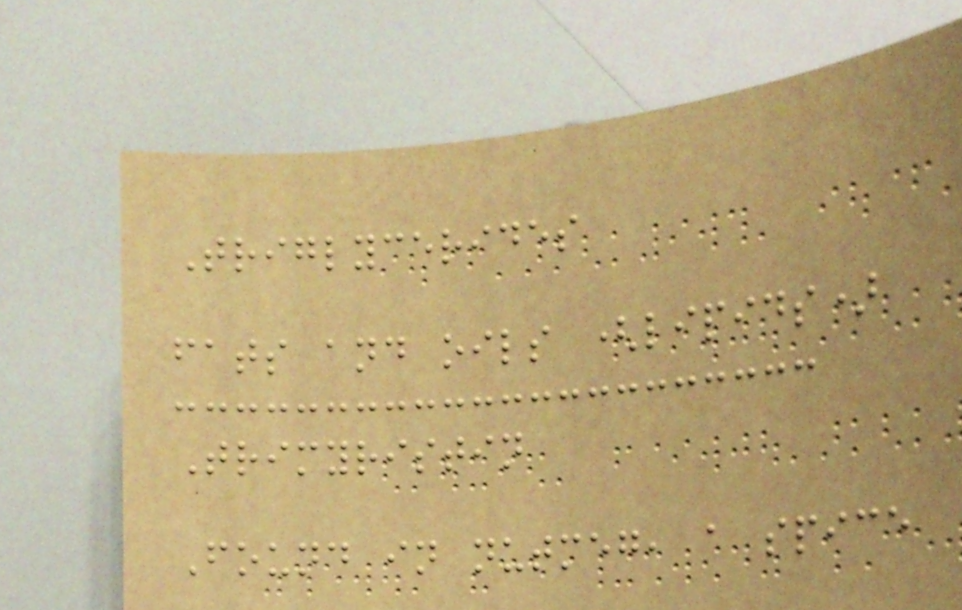Triglycerides
fats and oils (lipids)
Trimyristin
Found in nutmeg, a spice
